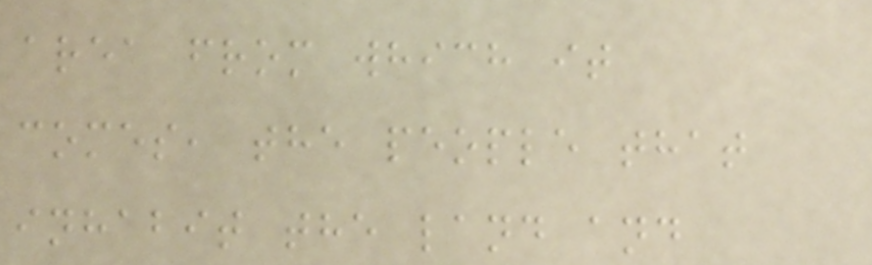area from which it
comes, the people that
inhabit the land and
